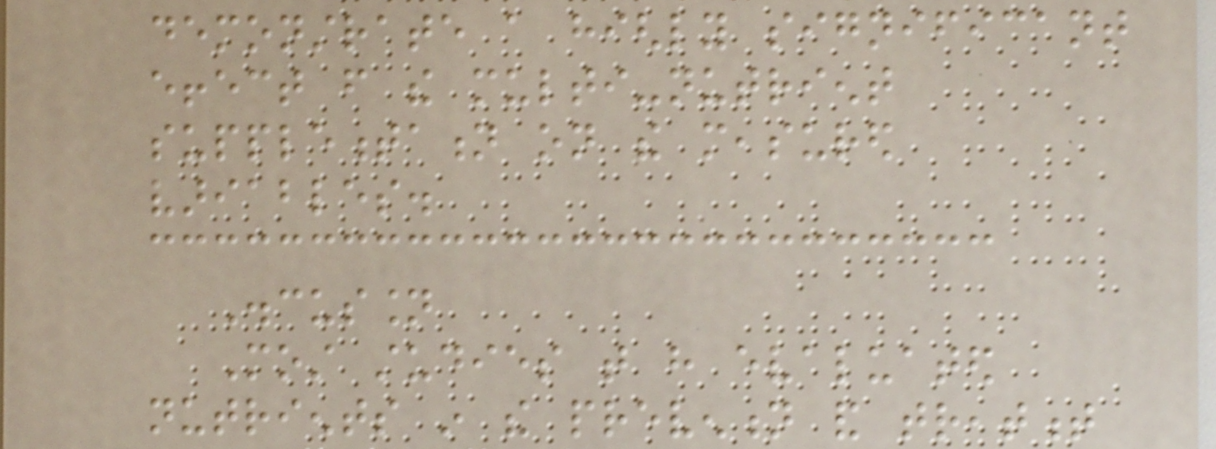demonstrate a highly significant
effect from the multi-nutrient
supplementation on the measured
variables.
Discussion
Most studies that have evaluated
nutrients in the prevention and treatment
